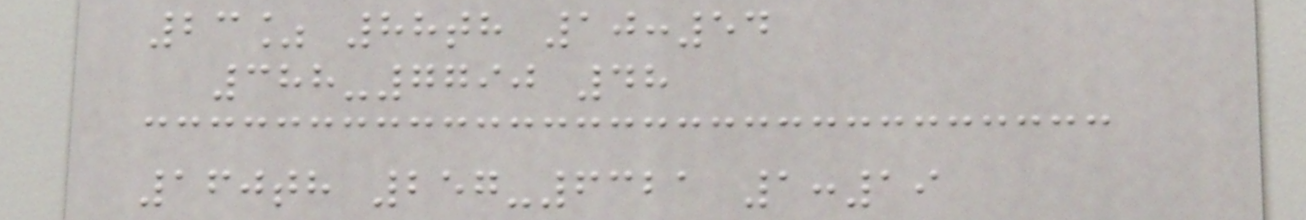23% 88th 10:54
388-7790 48
160th 257-6321 1:19
